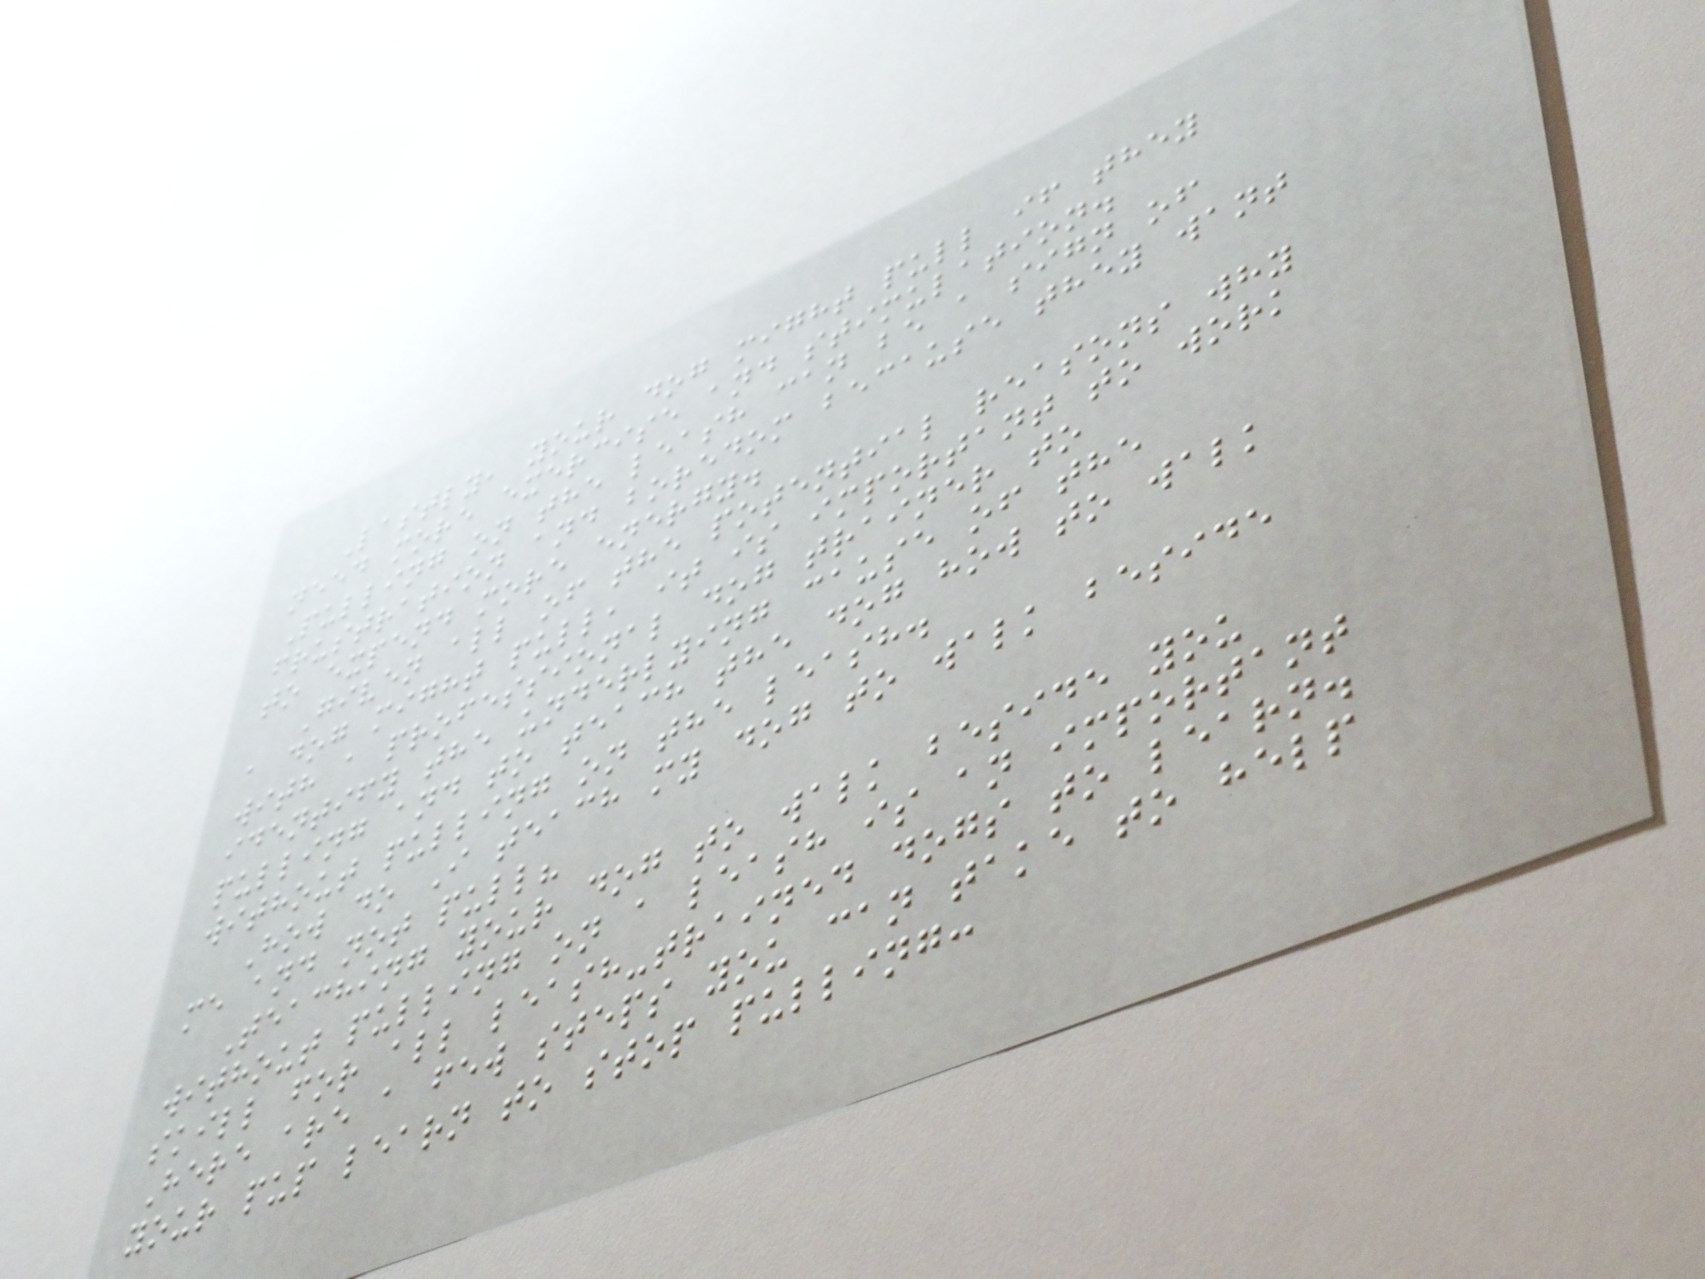Lastly, your dog might pull if they
need more exercise and stimulation.
Pulling on the leash can be a sign of
frustration and boredom because they want
to expend more energy.
Given all of the potential reasons why
a dog might pull, it is important to work
with a professional dog trainer to
identify the underlying cause of the
pulling and to teach the dog how to walk
without pulling on the leash.
How do I teach my dog to walk beside
me and not pull?
Teaching your dog to walk beside you
without pulling on a leash is an important
skill for all leash-trained dogs to learn.
Here are a few steps you can take to help
your pup learn to stop pulling:
